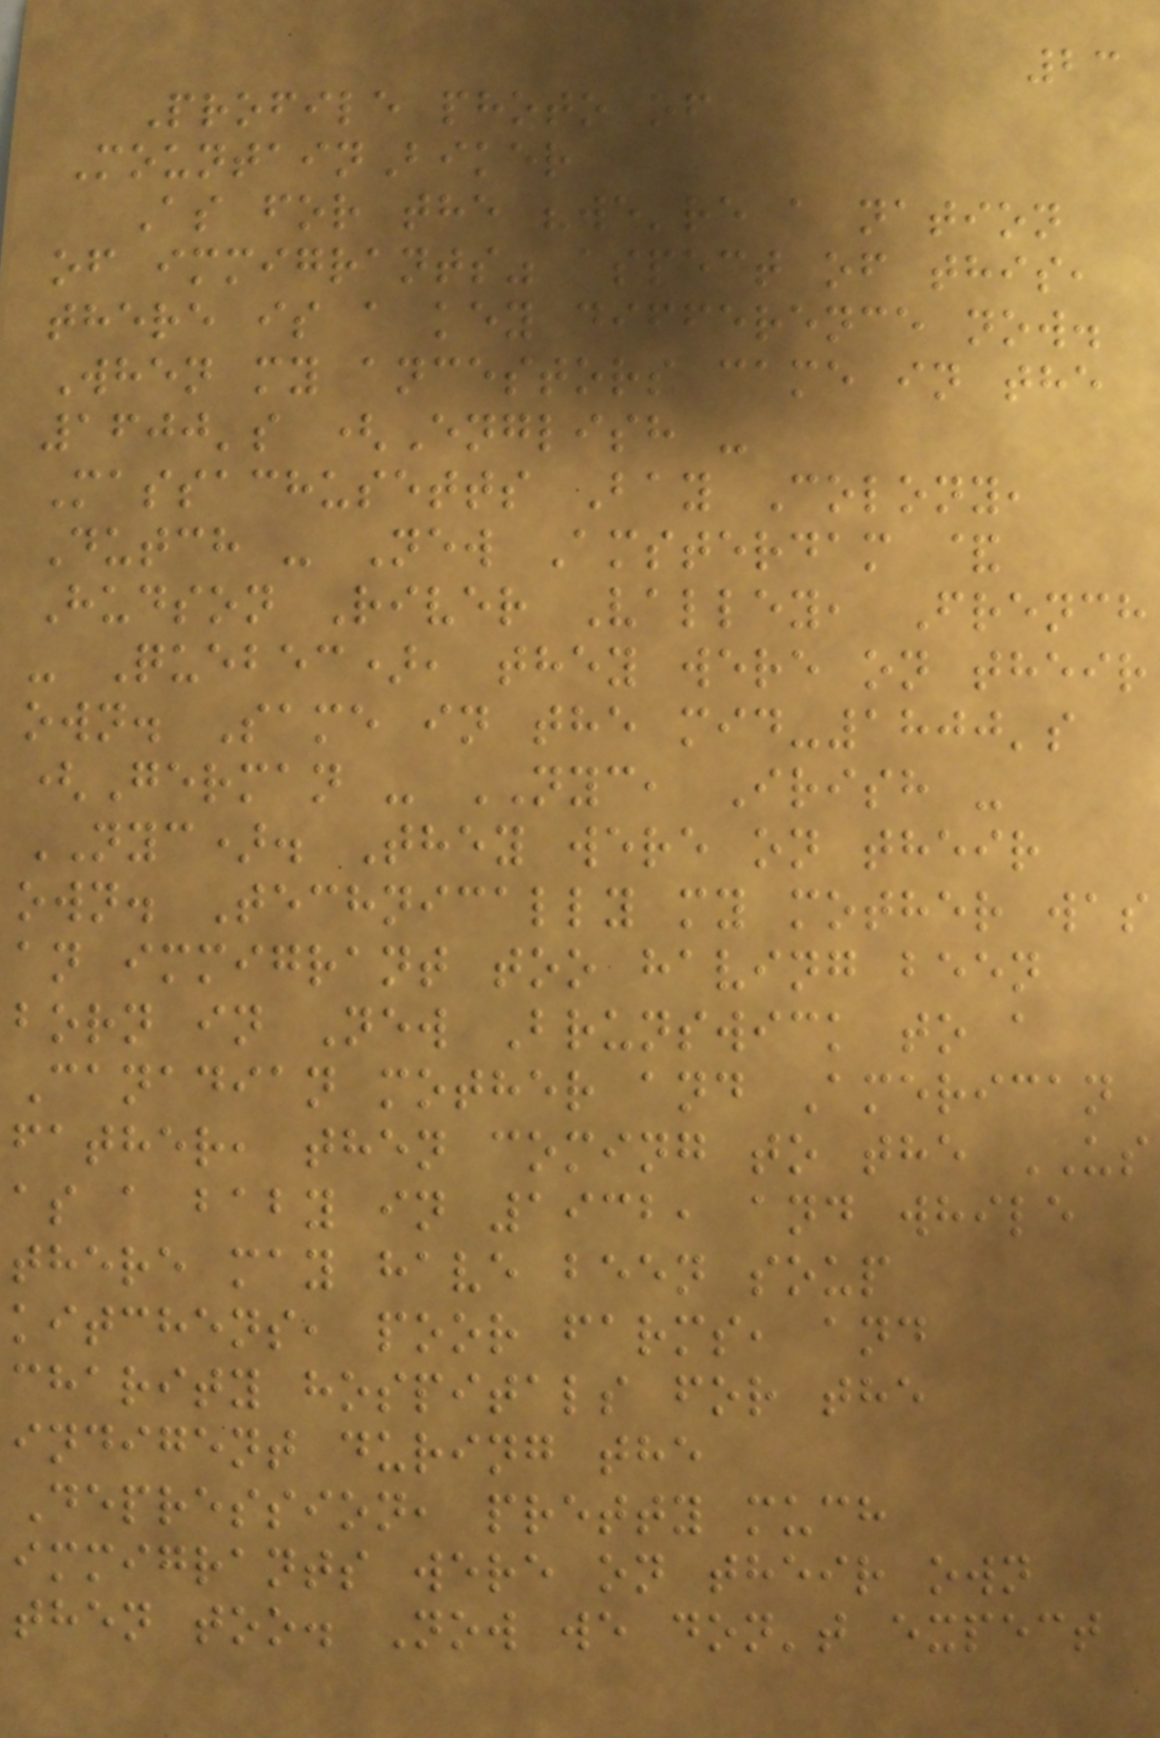23
Profile photo of
MountainBiker
As for the "we're a nation
of immigrants" aspect of this,
there is a key difference now.
When my ancestors came in the
1600's (English -
Massachusetts Bay Colony,
Dutch - New Amsterdam &
Hudson River Valley, French
- Quebec), they were on their
own. Same in the mid-1800's
(German - NYC, Irish -
NYC). They were on their
own. Technically my mother was
an immigrant too having been
born in New Brunswick to a
Canadian mother and American
father, then coming to the US
as a baby in 1932, and while
there may have been soup
kitchens, poor farms, and
charity hospitals for the
indigent during the
Depression, pretty much
immigrants were on their own
then too. Now we don't expect
